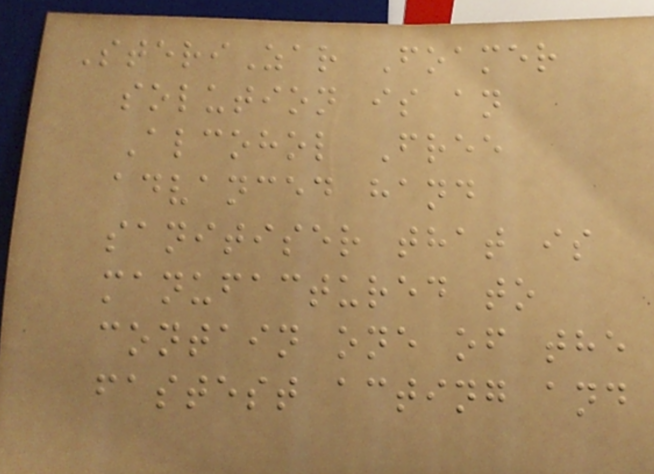SteriZar Foamer
solution is an
Alcohol Free
advanced hand
sanitiser that is
manufactured to
contain one of the
fastest acting and
